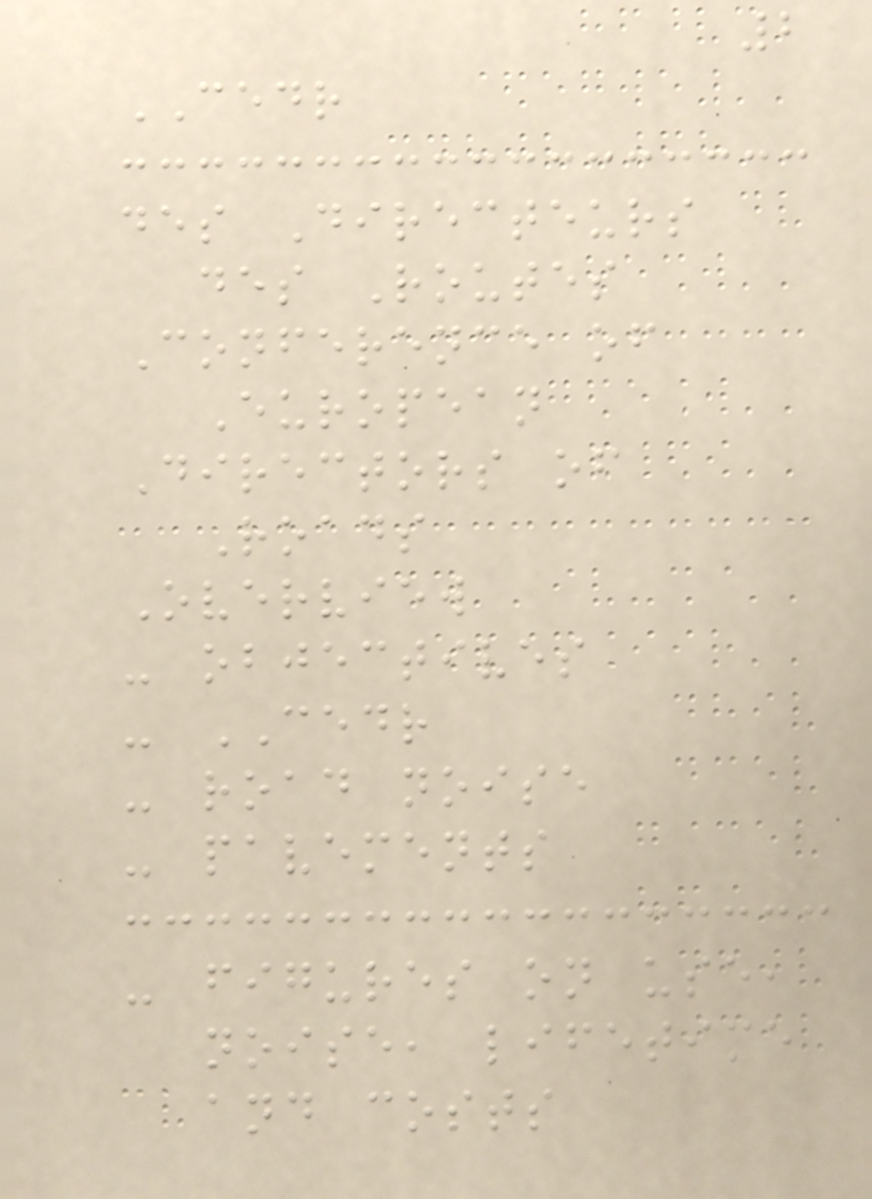2
CEDR
des Directeurs
des Routes
Conference of
European
Directors of
Roads
Overview
- objectives
- CEDR
- road noise
- pavements
- figures on use,
noise, lifetime
and costs
